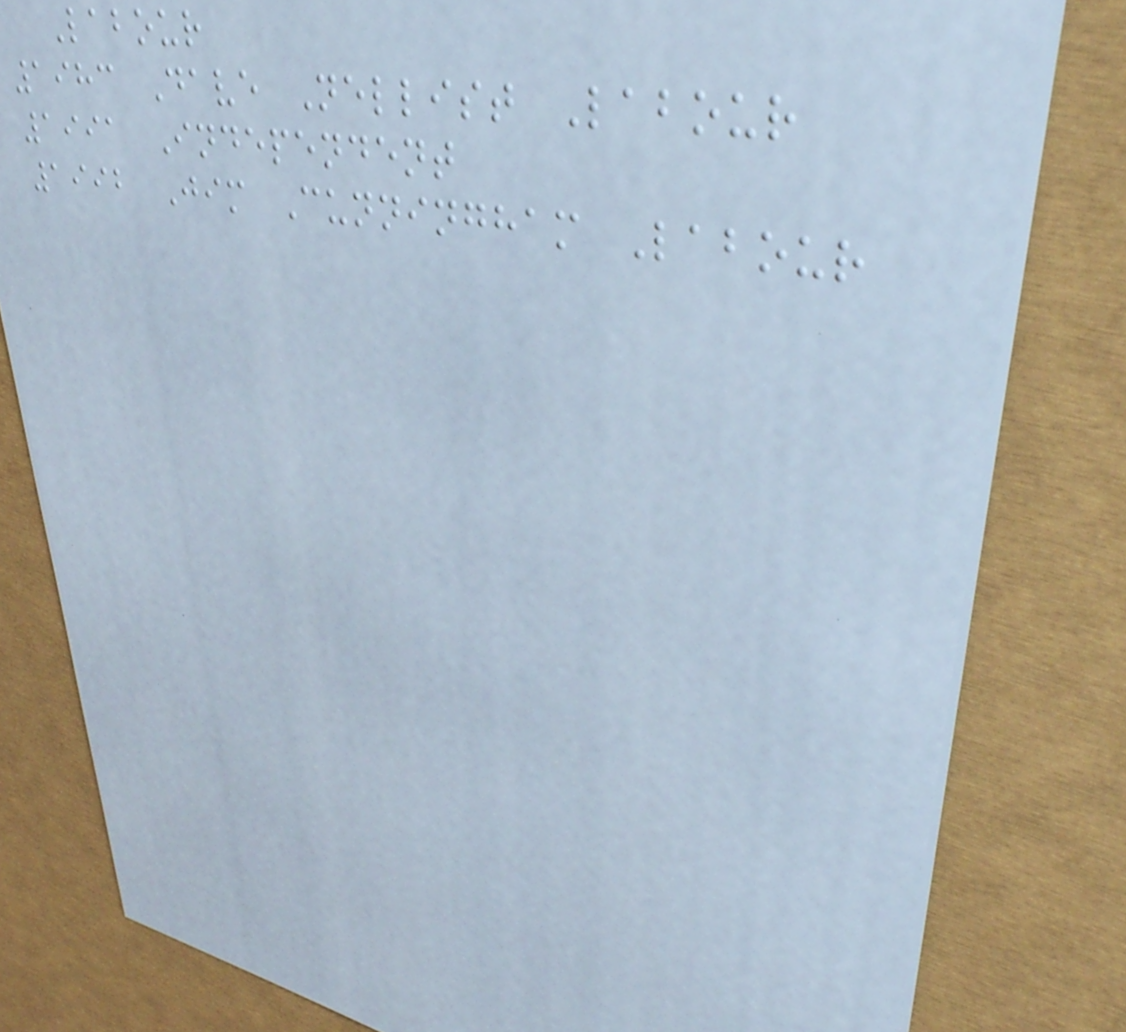Labour
1983 Dave Nellist Labour
1991 Independent
1992 Jim Cunningham Labour
